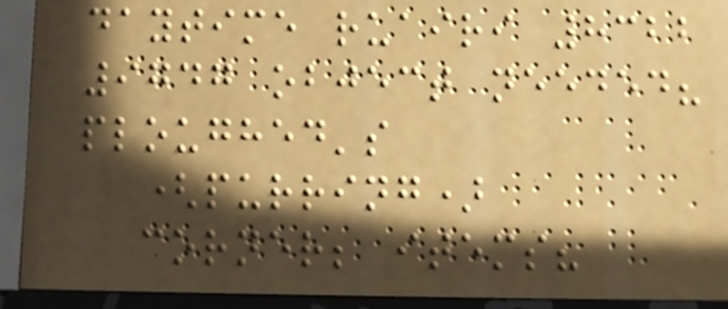daytime ruairi 8322
9747 object needed?
ploughed's
(purring)
corner; items?
